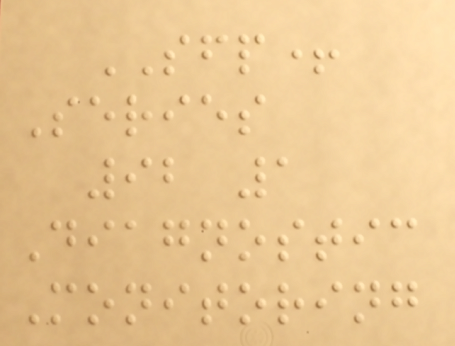SFP+
Series
92 1
Diagnostic
Monitoring
